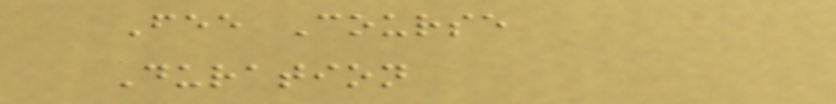Fee Course
Duration
